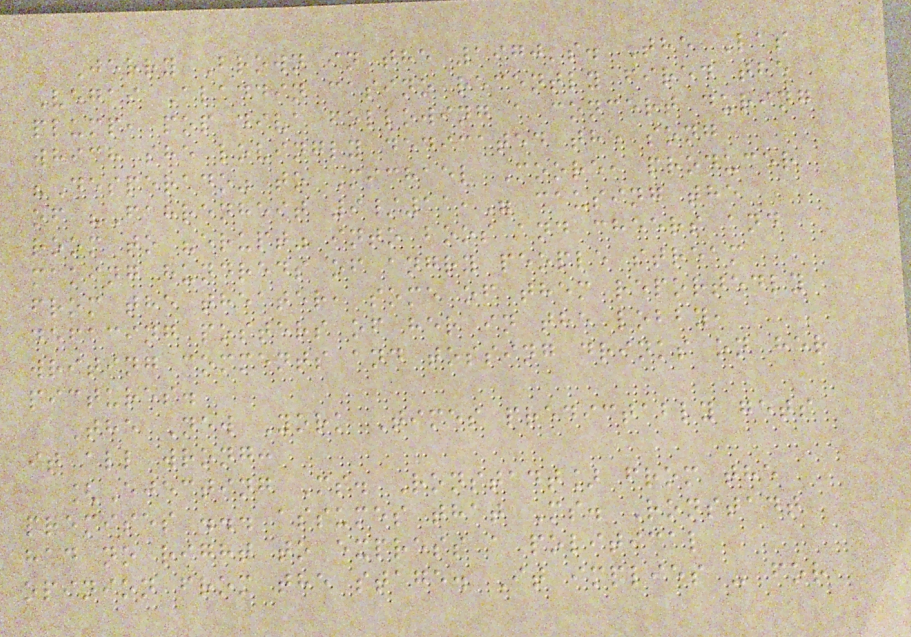Jerry Brown in the 1970's. The Las
Vegas Aladdin casino recently fired the
plump, pop diva following a concert during
which she lovingly dedicated the song
"Desperado" to Michael Moore, producer
of "Fahrenheit 9/11," causing the
room to "erupt" into boos and cheers and
making hundreds of angry people stream
from the theater, some of them reportedly
defacing posters of her in the lobby,
writing comments and tossing drinks on her
pictures.
The New York Times predictably gets
it all wrong:
[Ejecting Ms. Ronstadt] from the
premises ... assumes that Ms. Ronstadt
had no right to express a political
opinion from the stage. It implies - for
